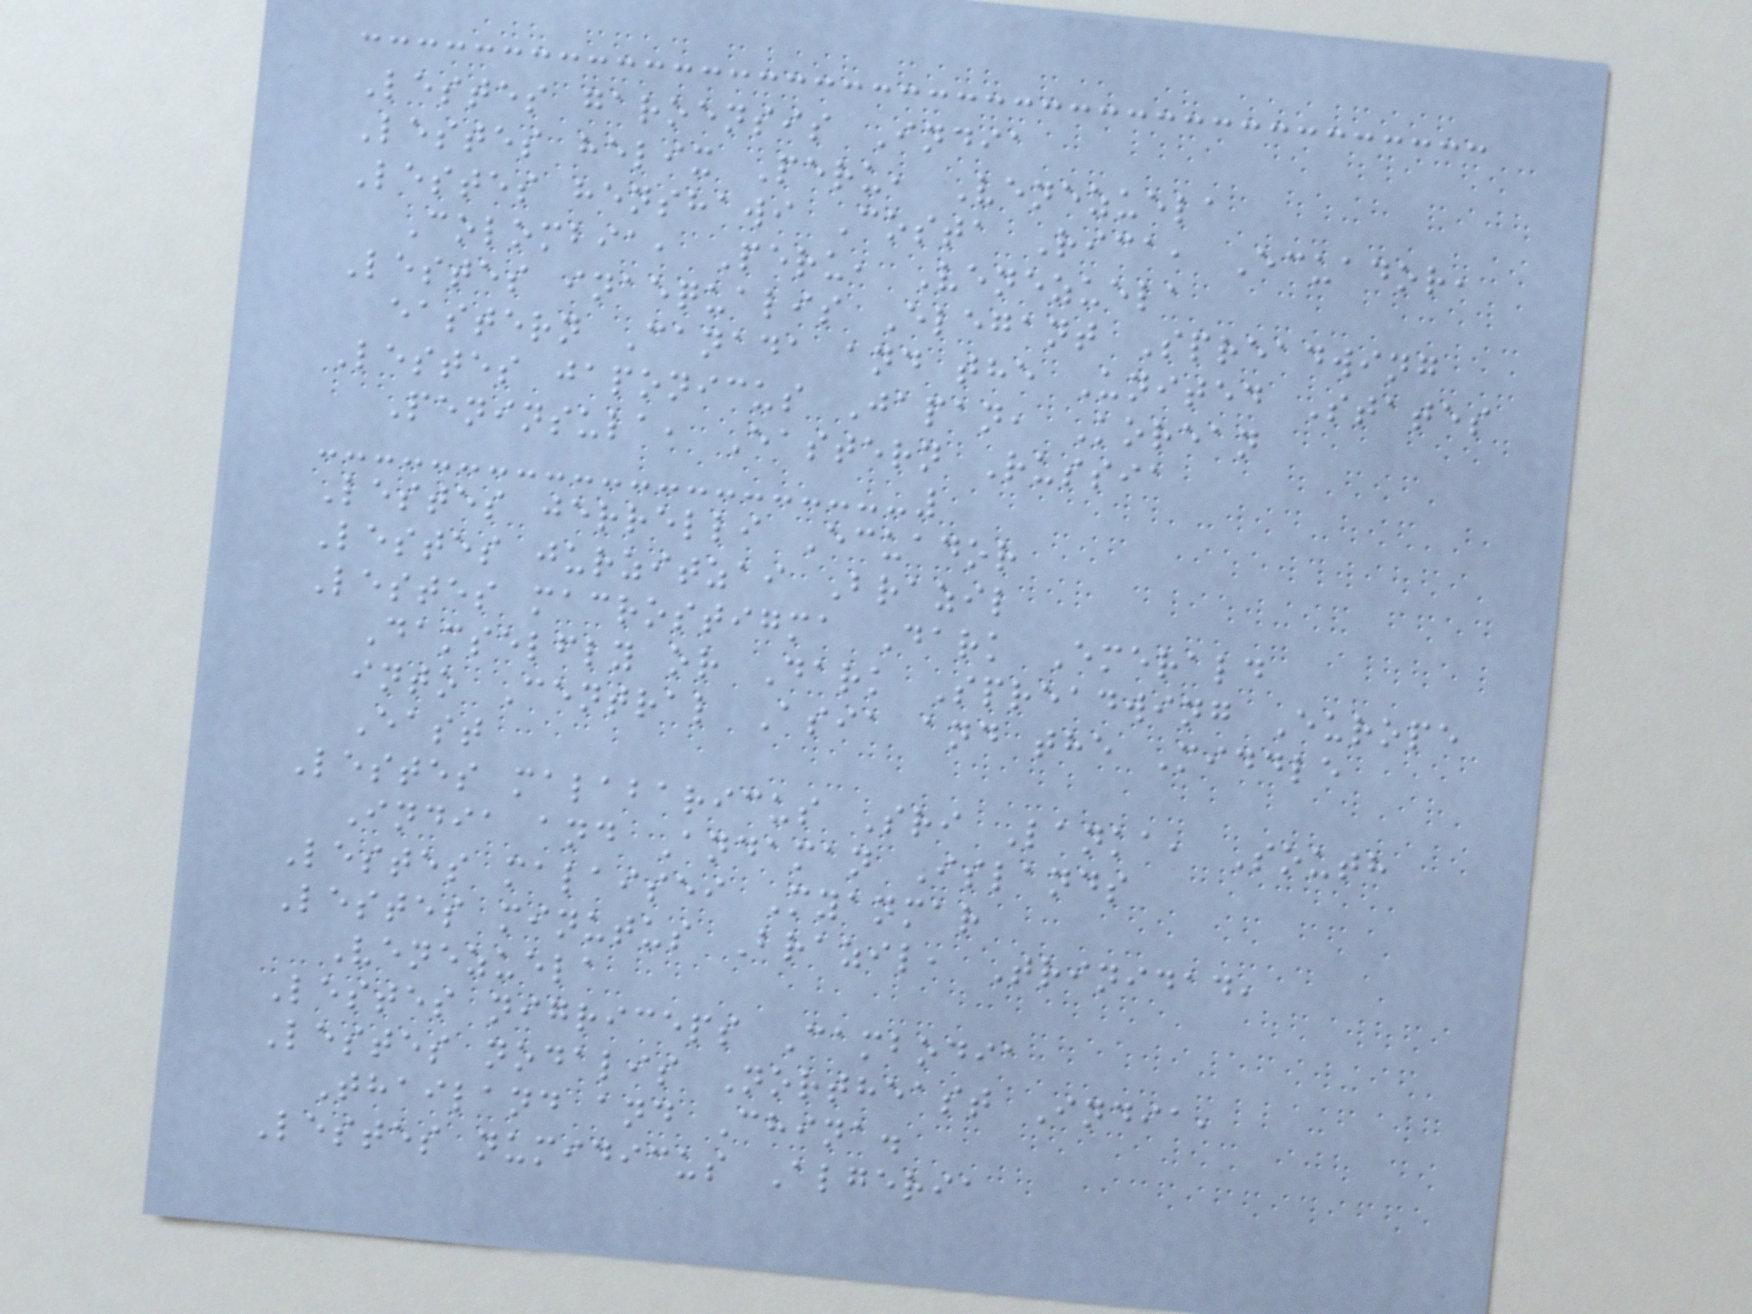Lestes garoensis India
Lestes helix Peru, Venezuela
Lestes henshawi Costa Rica, Ecuador,
Colombia, Peru, Venezuela
Lestes inaequalis Elegant Spreadwing
eastern Canada and the United States
Lestes japonicus Japan, Korean
Peninsula, Eastern Russia
Lestes jerrelli Ecuador
Lestes jurzitzai Brazil
Lestes macrostigma Dark Emerald
Damselfly or Dark Spreadwing Europe
into Central Asia and the Middle
East
Lestes malabaricus Sri Lanka, South
India and Andaman Islands
Lestes malaisei Myanmar
Lestes minutus Brazil, Trinidad,
Venezuela
Lestes nigriceps Cambodia
Lestes nodalis Northeast India,
Thailand and China.
Lestes numidicus Algeria
